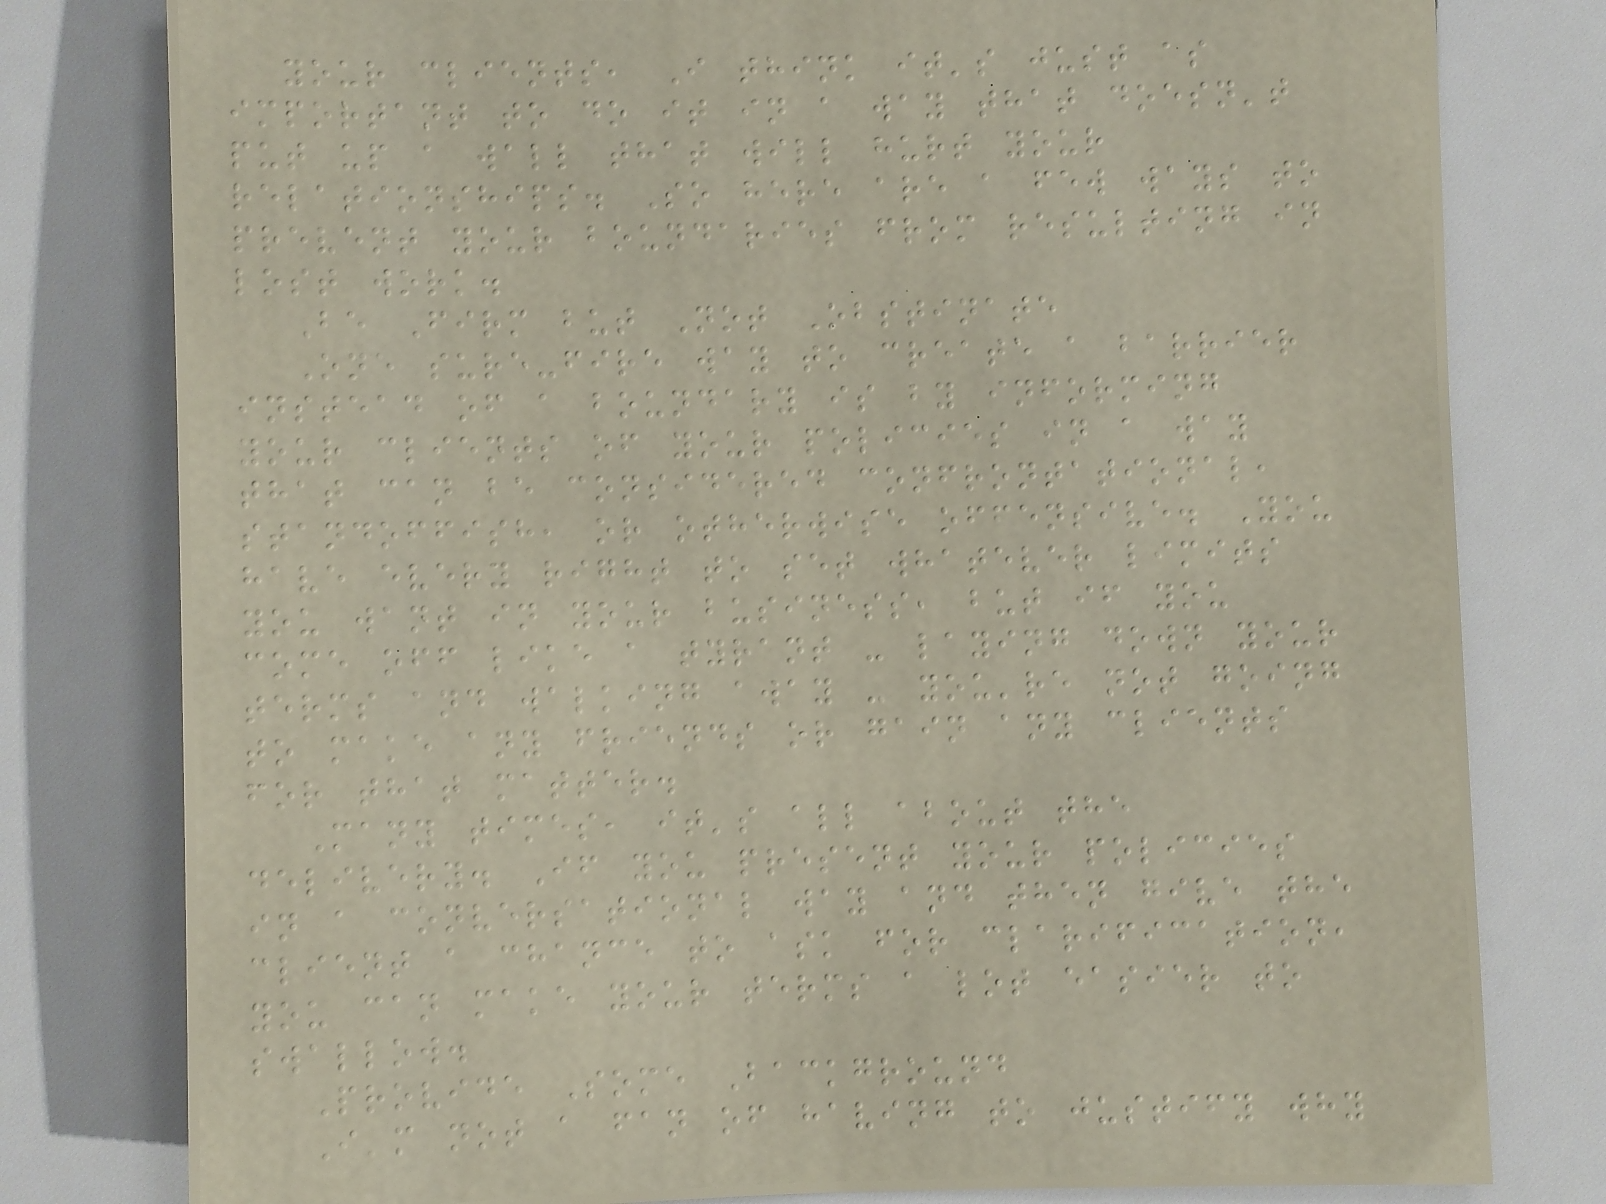your clients, I think it's just as
important to do it in a way that doesn't
put up a wall that will hurt your
relationships. So here are a few ways to
prevent your boundaries from resulting in
lost work.
Be Firm but Not Obstinate
One sure-fire way to create a barrier
instead of a boundary is by informing
your clients of your policies in a way
that can be considered confrontational,
standoffish, or otherwise offensive. You
have every right to set whatever limits
you want in your business, but if you
come off like a tyrant - laying down your
terms and walking away - you're not going
to make any friends or gain any clients
for that matter.
Many times, it's all about the
delivery. If you present your policies
in a conversational way and then give the
client a chance to ask for clarification,
you can make your terms a lot easier to
swallow.
Provide Some Background
I'm not a fan of having to justify why
